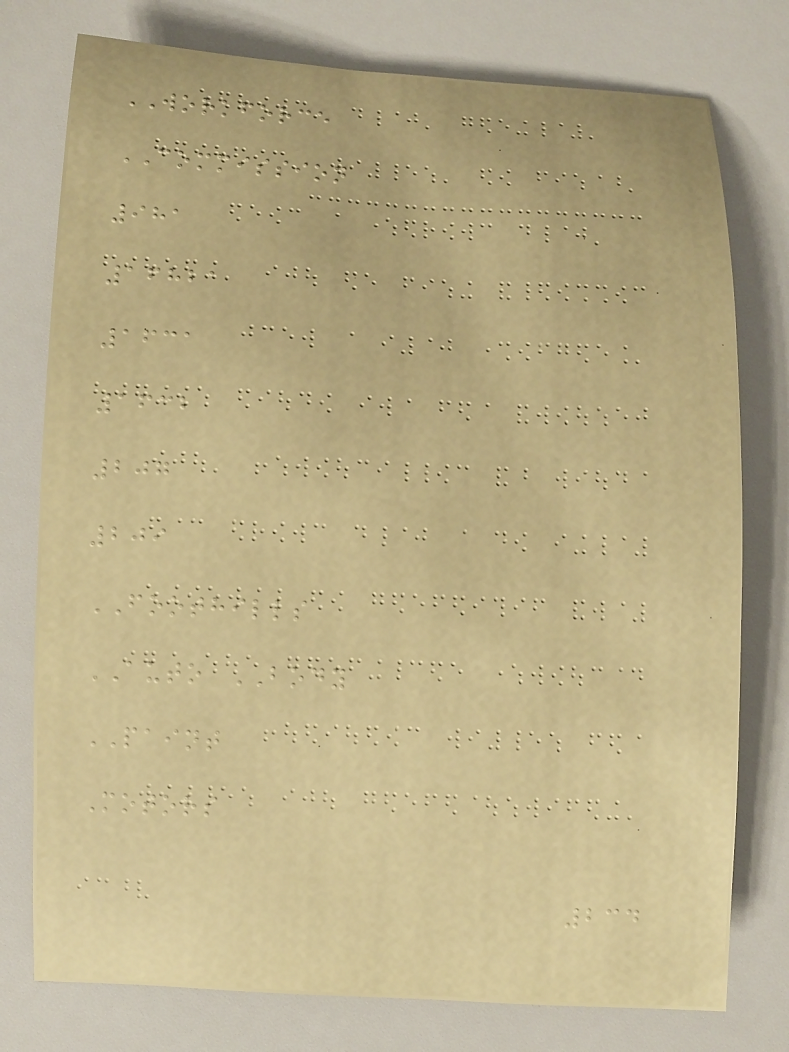WORKFORCE
COMMISSION
981
16821
1631
1632
207
209
FOOTHILLS
AUTO BODY
PAINT
Motors
234
